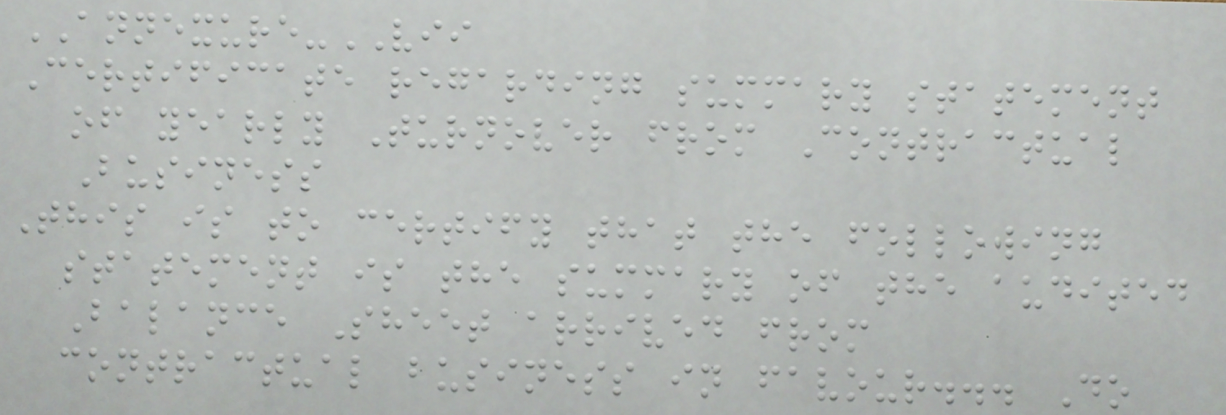ANNEXURE-VII
Certificate regarding summary statement
of yearly Turnover from Contractual
Business
This is to certify that the following
statement is the summary of the audited
Balance Sheet arrived from
contractual business in favour... Do
